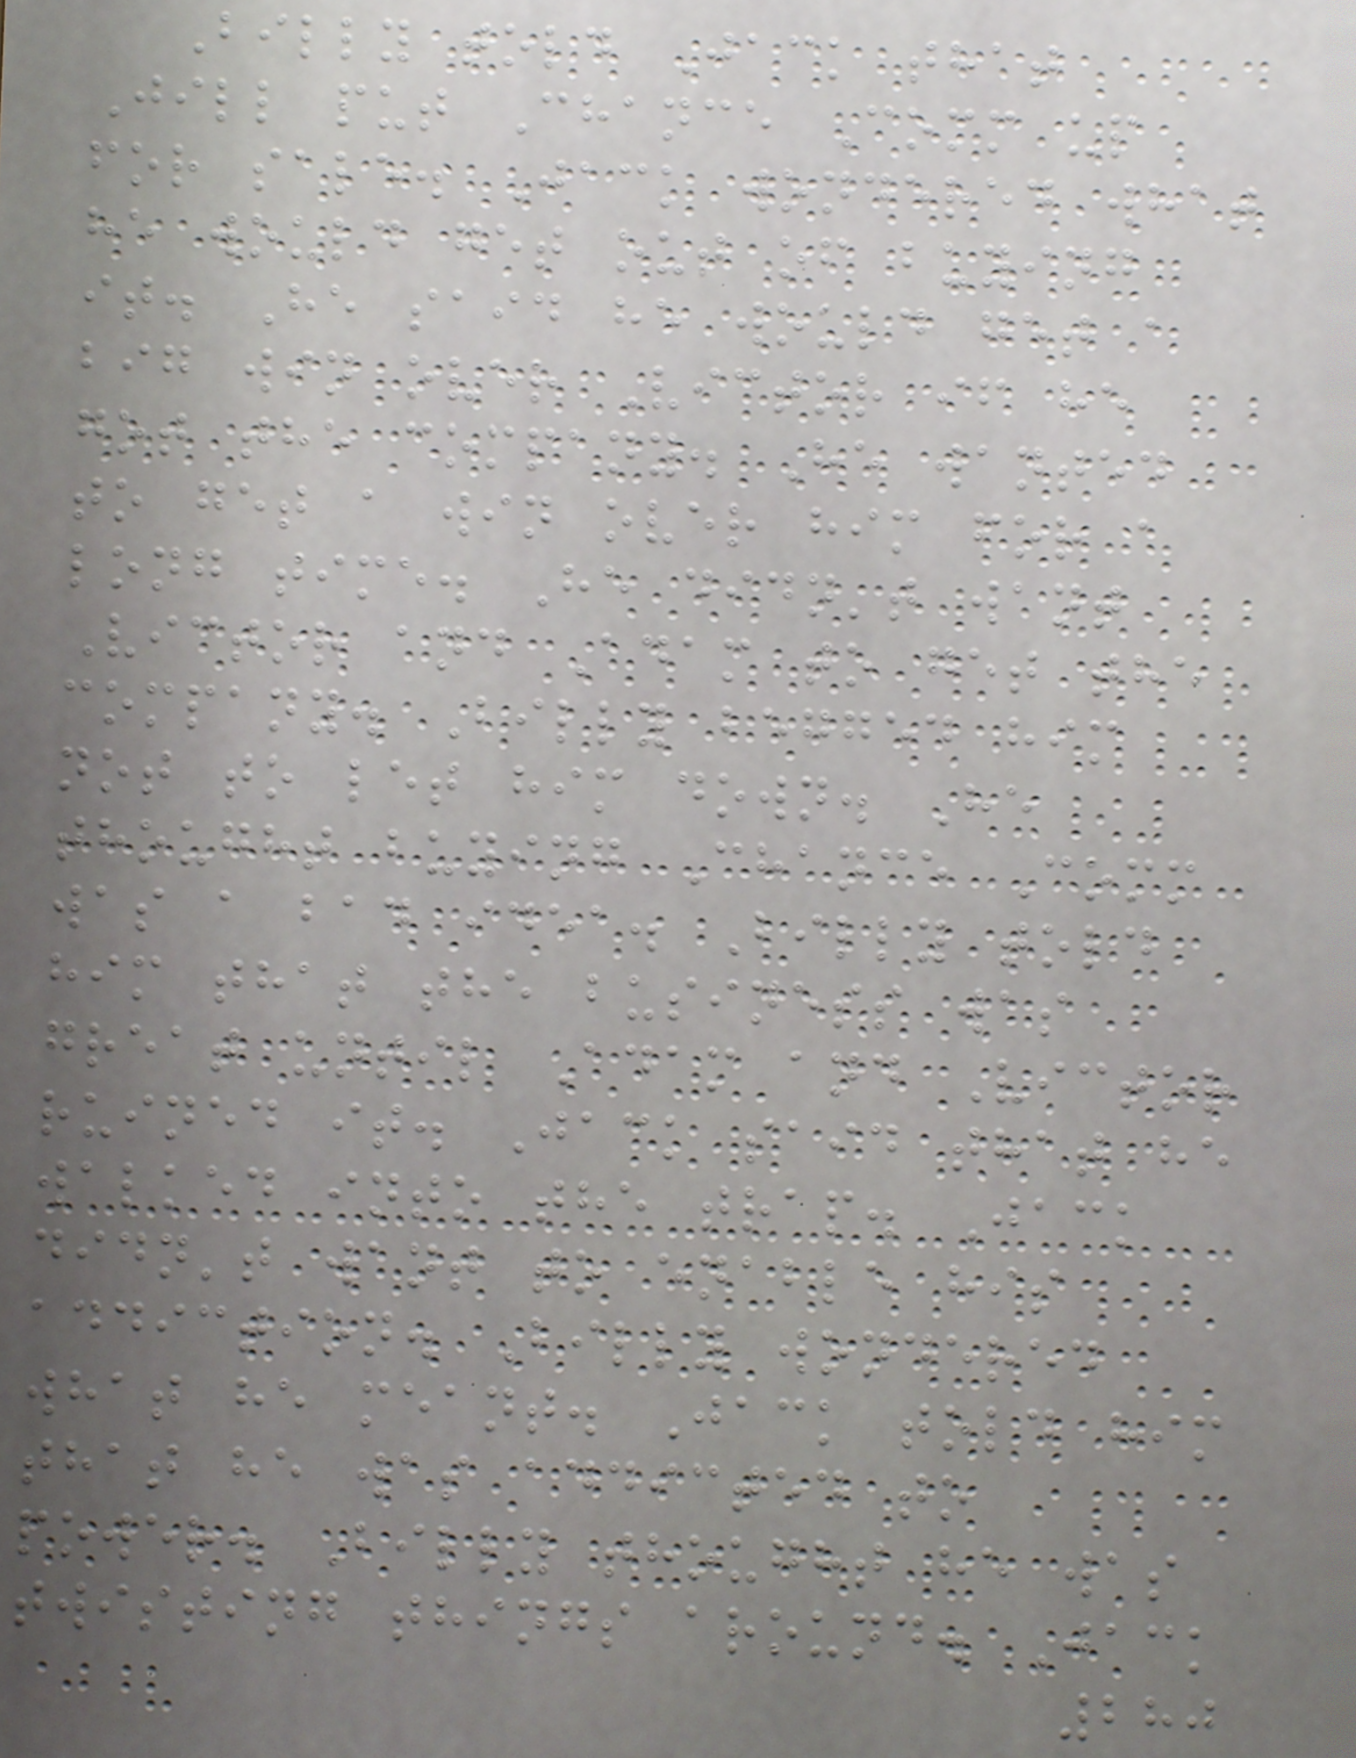Billy told Jack that
Jill put Chance Comm up
for sale. Jack wondered what
he would get out of buying
it. He said he would get a
big win over Victor if he
got the company. He wanted
to get a win over him for a
long time. He didn't want
Victor and Adam to get the
company. Billy begged him
not to let him down. He
thought buying Chance Comm
was a bad idea. Billy told
him that the business was
great until Adam and Victor
ruined it. Jack said that he
walked into the trap. Jack
didn't want to enable his
addiction. Billy wondered
what he meant. Jack told him
that he was addicted to
power. Billy thought he was
twisting things around. Jack
280
